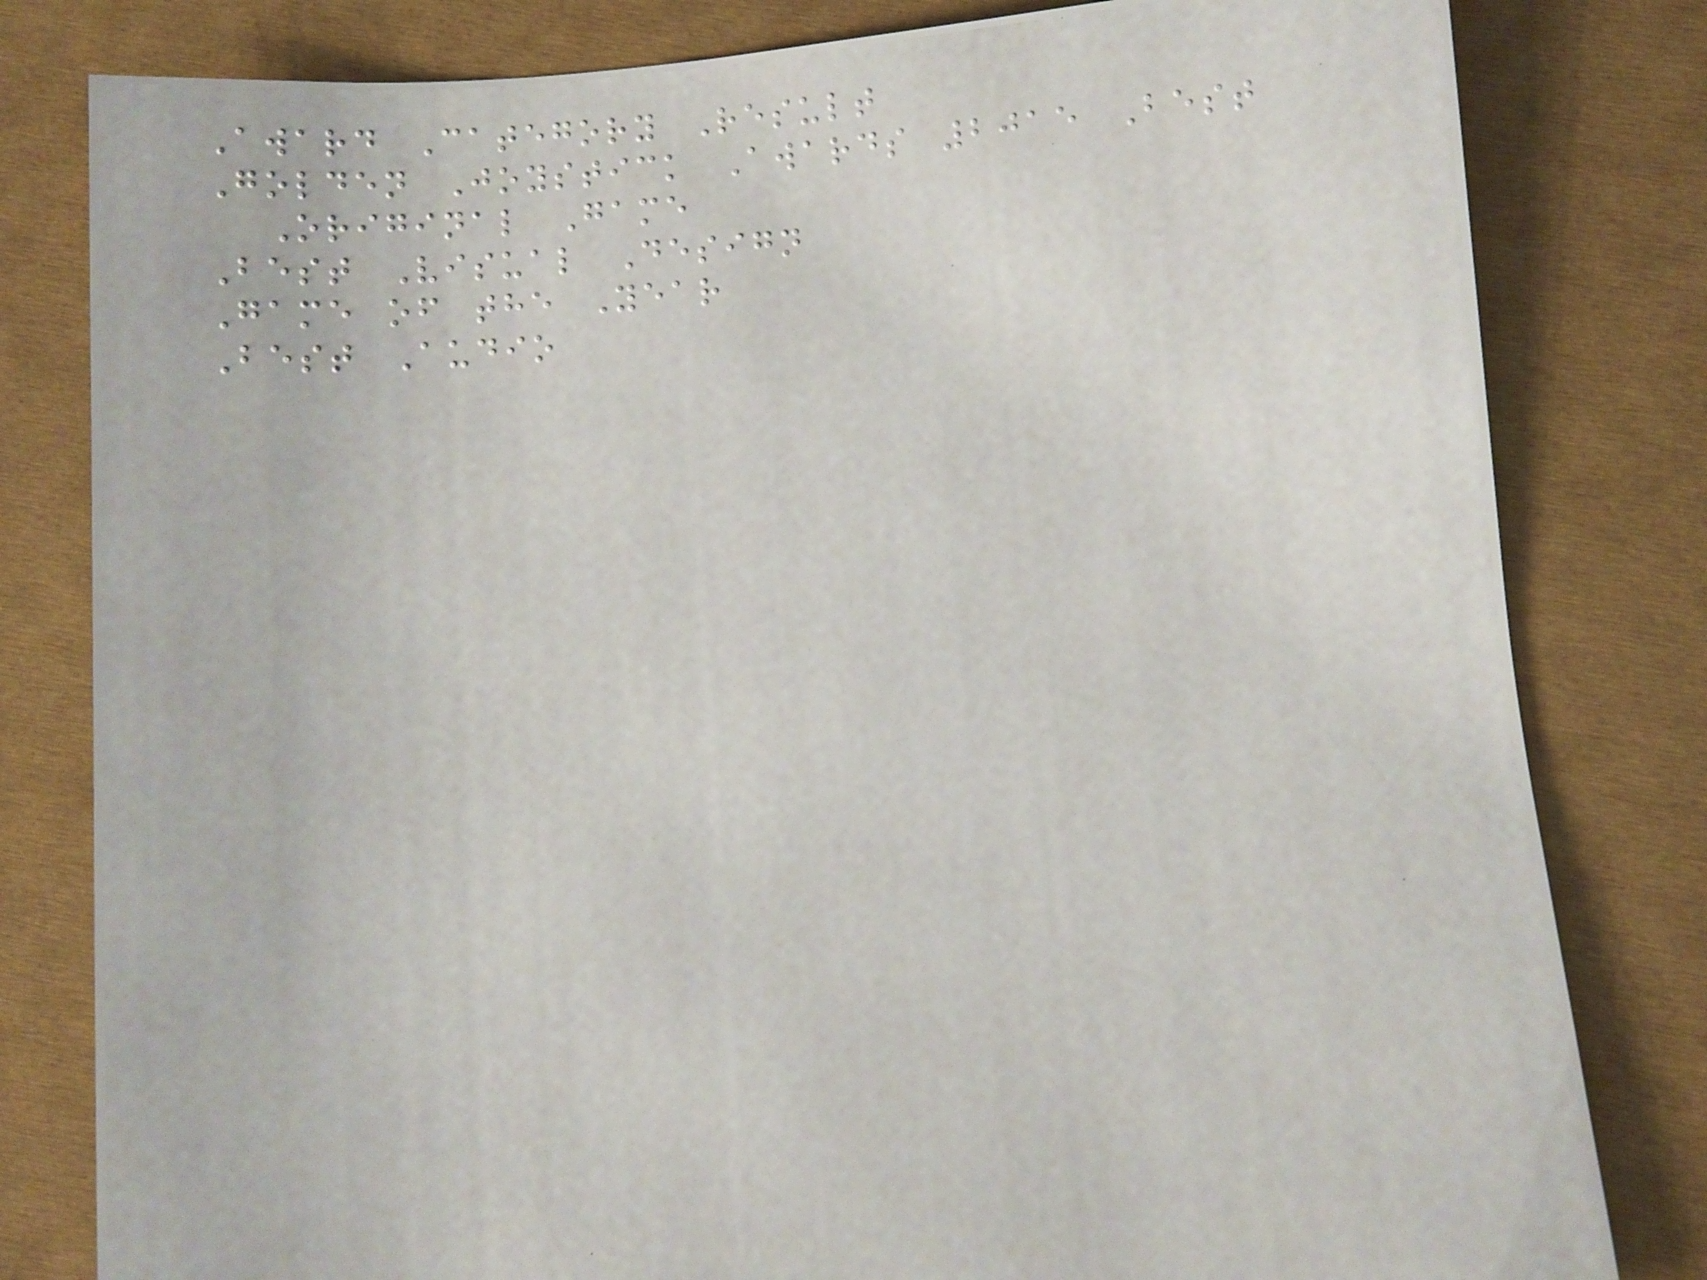Award Category Result
Golden Joystick Awards 2015 Best
Original Game
Best Visual Design
Game of the Year
Best Audio
